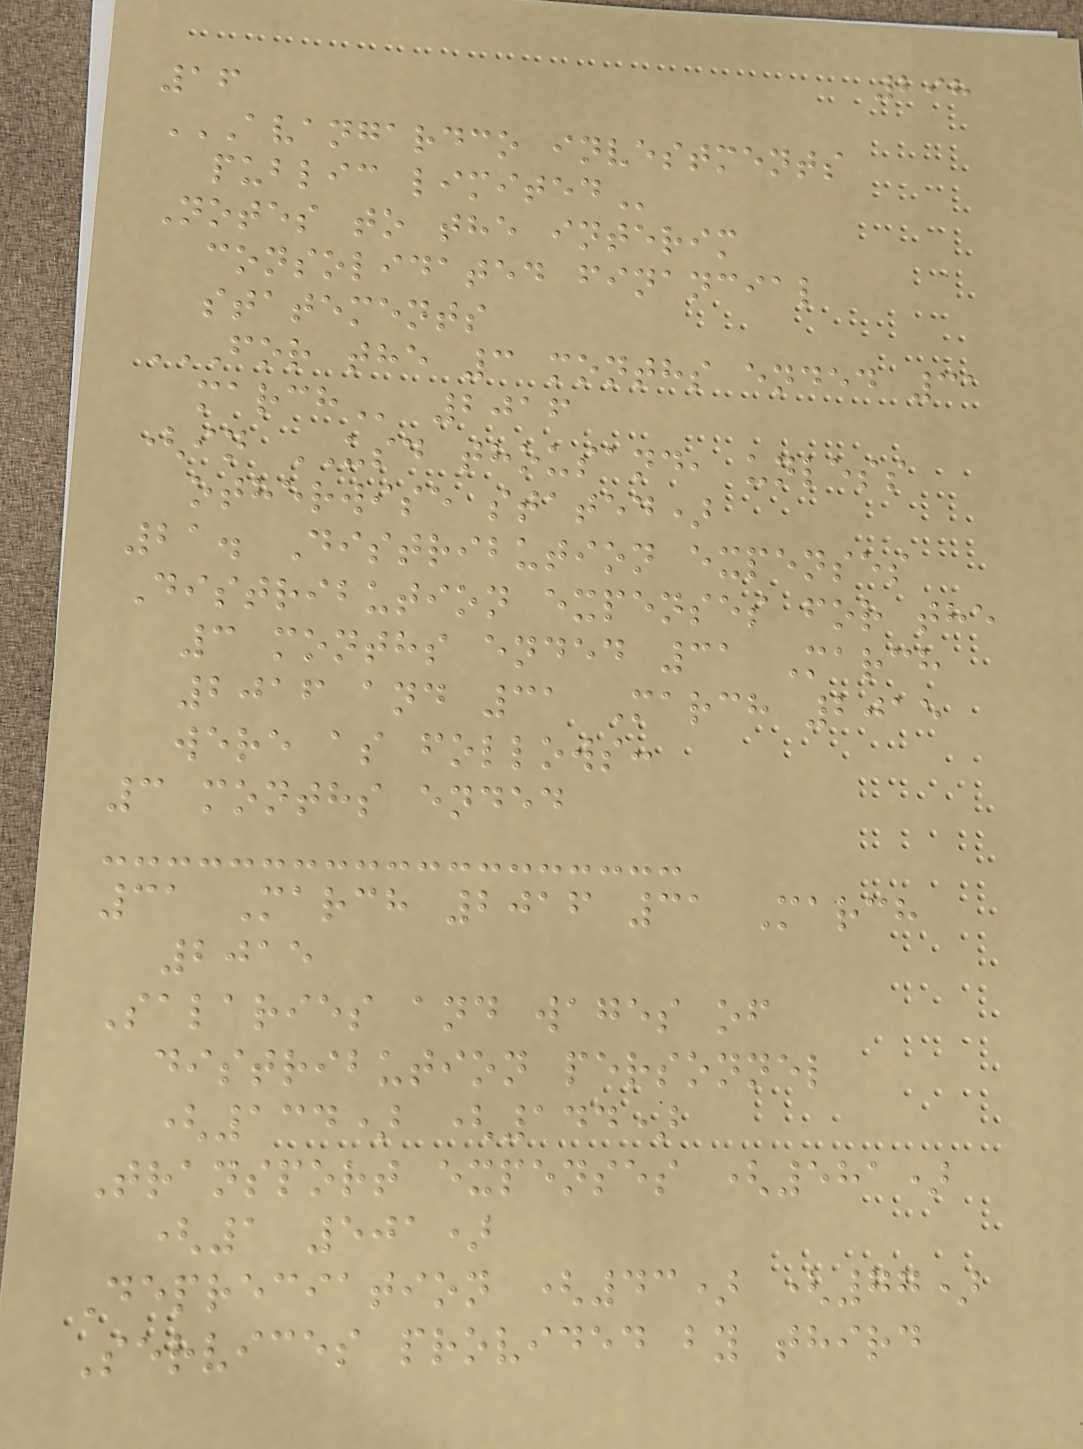298
16
AVANGARDCO INVESTMENTS
PUBLIC LIMITED
Notes to the interim
consolidated financial
statements
FOR THE 3 MONTHS ENDED 31
MARCH 2016
(in USD thousand, unless
otherwise stated)
21. Distribution expenses
Distribution expenses for the
3 months ended 31 March
2016 and 31 March 2015
were as follows:
3 months ended
31 March 2016 31 March
2015
Salaries and wages of
distribution personnel
(134) (144)
Transport expenses (581)
(1 501)
Depreciation (43) (77)
Services provided by third
